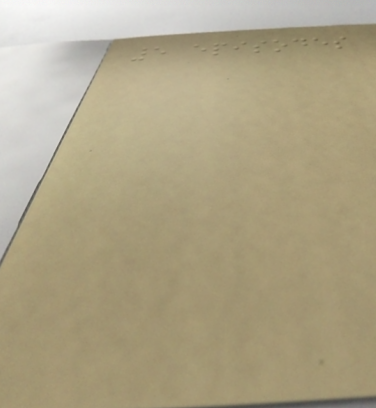5 episodes
